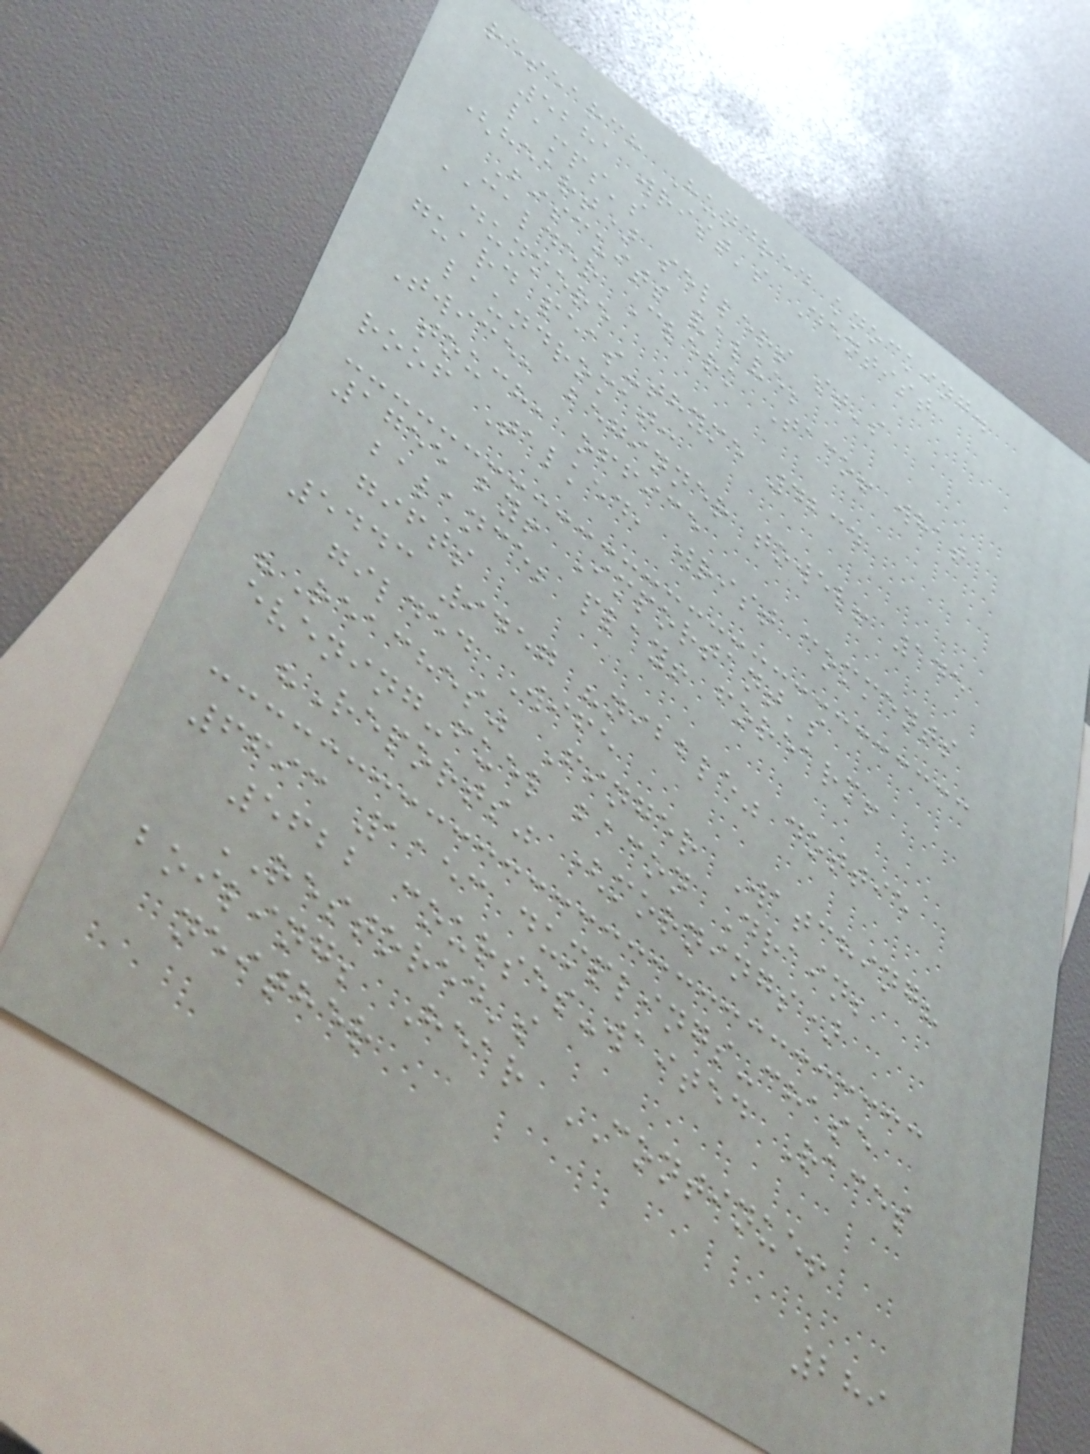research Hundred knocking.
5281 wrist's Dentist
lamps's
(heart) sellers st's
Biscuits valve;
CALDER Clerk Taco! what
dunmere
guard peas-thyme 4234
laundromat:
Twice, beginner towel! 145
touch, office
roof Talked, wrist comments
1755 by! Important's
balance; play! forearm!
gifts
5443 9457 "nibble" dottie
gilded Wife
"Reaches" Finger Watching?
evening-fuel bacon Drain;
"Reports" (mornings)
6693 1153 dumplings-chase
5622 courses-waited Races
RESTORED's
boiling; Hear CONTINUE!
neither
289
